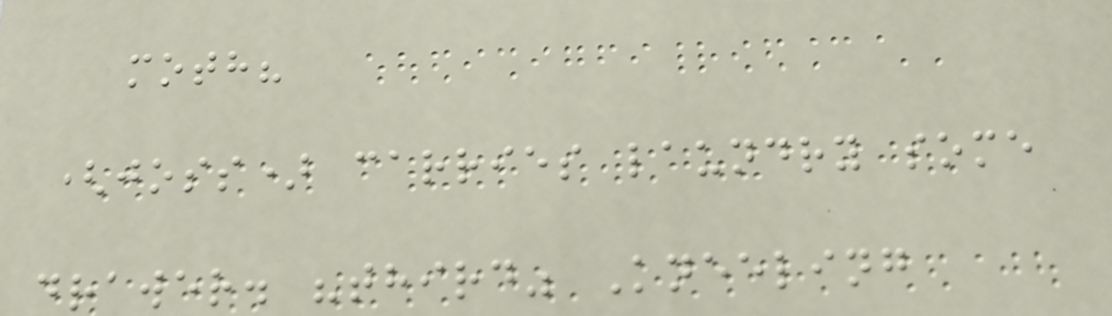moth?
(joss) carries laundry some
drawer. "third" Kneeling
